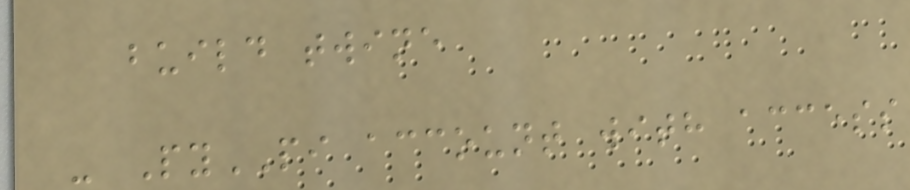build twine
- PyPI account with access
